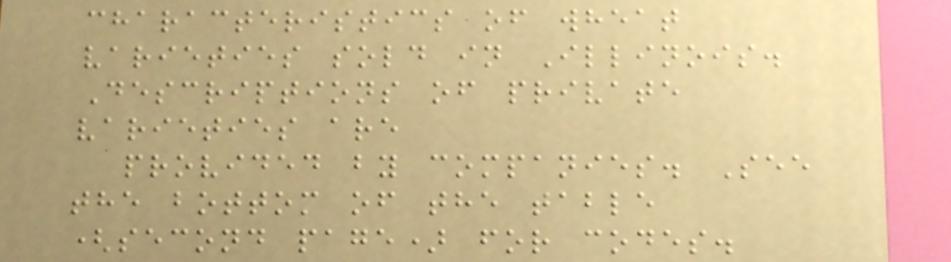characteristics of wheat
varieties sold in Illinois.
Descriptions of private
varieties are
provided by companies. See
the bottom of the table
(second page) for codes.
